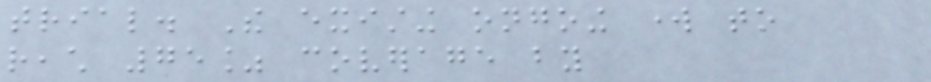trial. The existing ongoing work to
reach 75% coverage by
